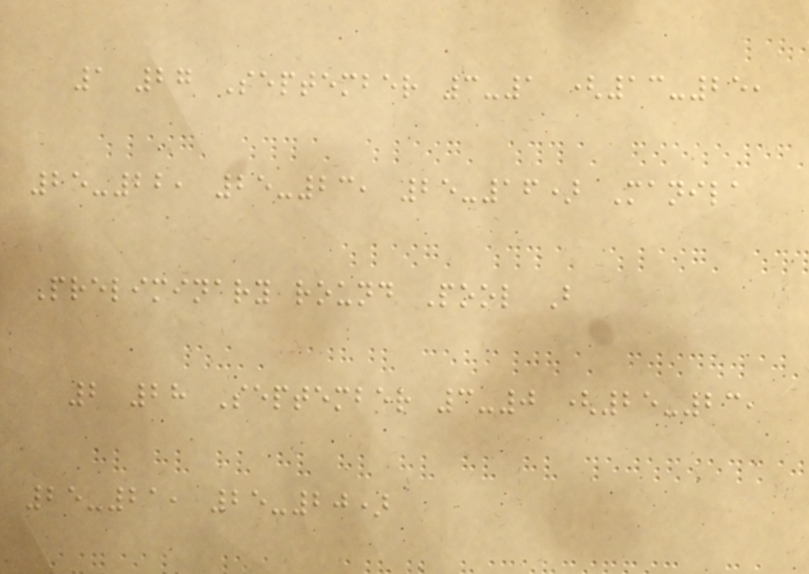1 27 September 3-1 (13-25,
25-22, 25-23, 25-16) Manila
Preliminary round Pool B
2 28 September 3-0 (25-23,
25-21, 25-20)
